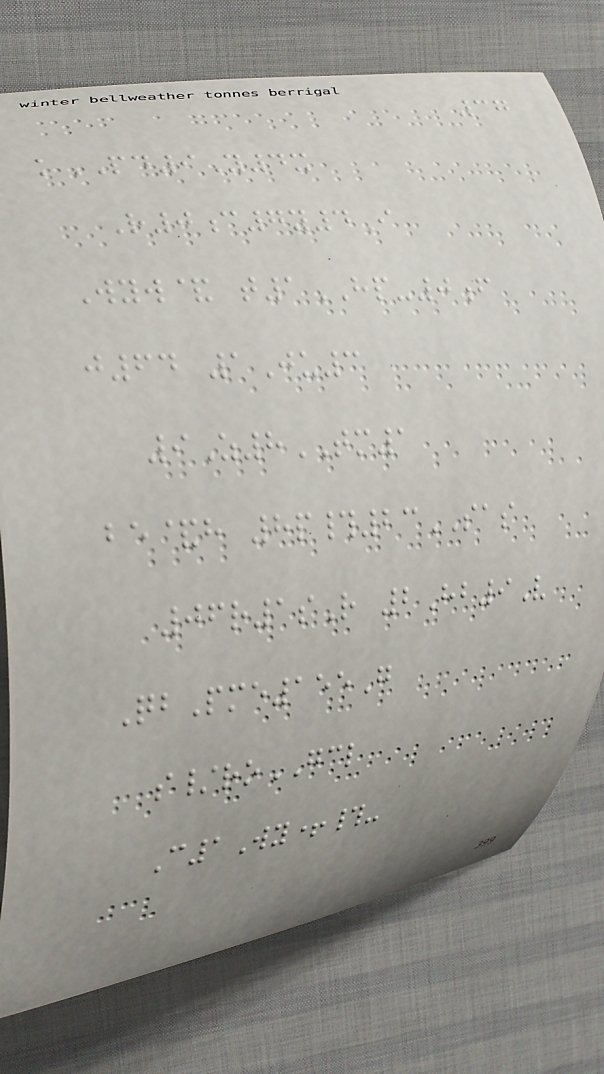37
kPD9Y4x
R0c7y4I
Wyw& t1HP-0f
j64 1Ju3
9Z8TM1
be&h 8p#23SAS
06r1sR 2Hb9V
QbPme155G
s/roGCL
C1Wy+#-
